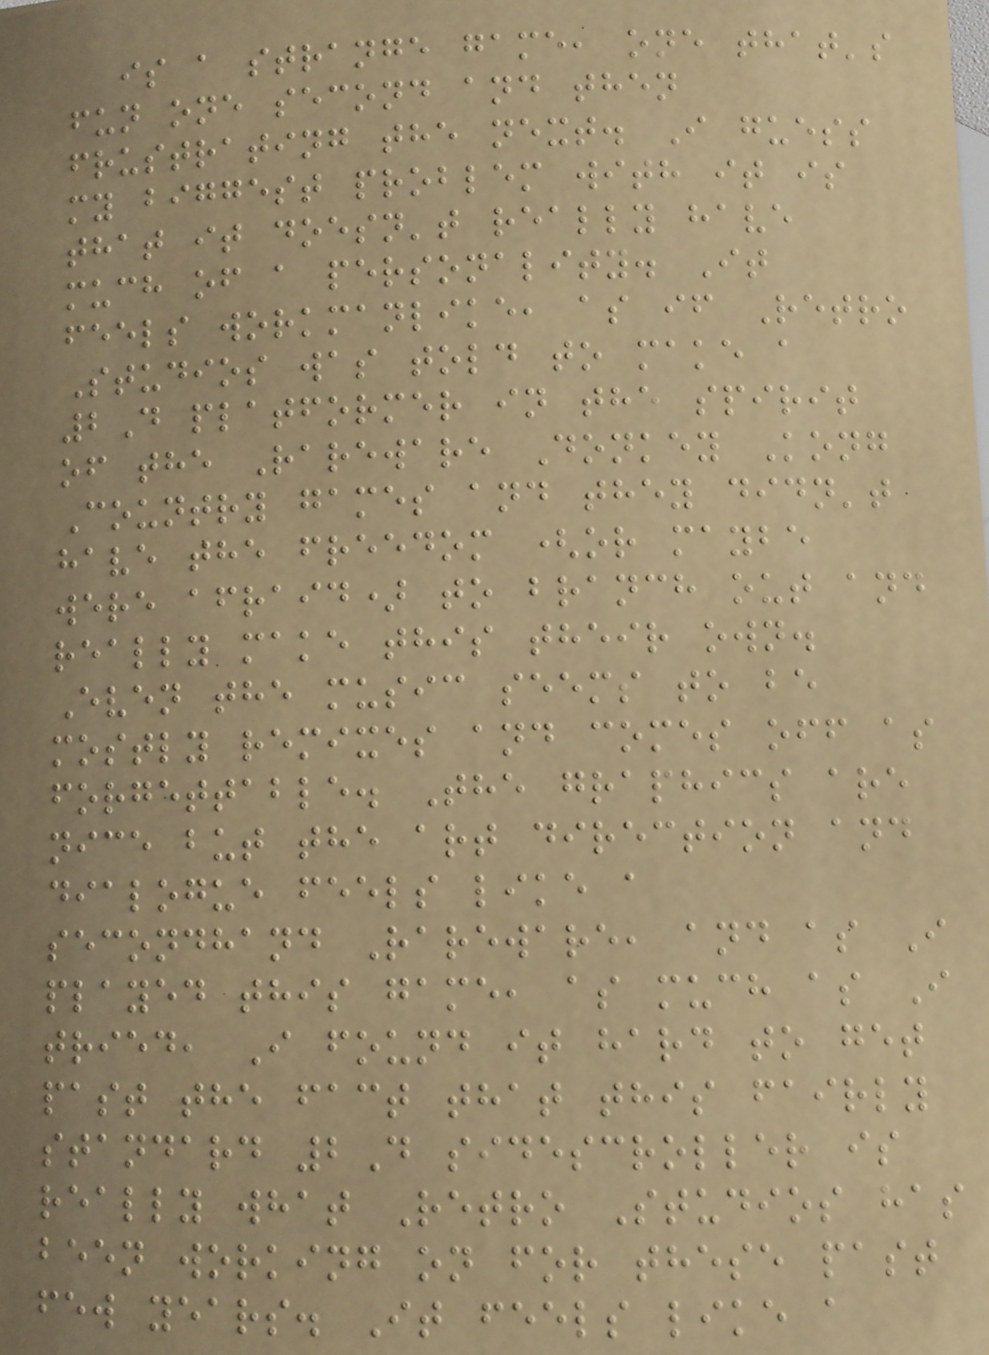is a strange game, one that's
fun one second and then
frustrating the next. I guess
my biggest problem with it is
that it doesn't really have
much of a personality. It
feels workmanlike, as if Retro
Studios was told to make a
2D platformer in the spirit
of the Rareware Donkey Kong
Country games and they didn't
have the freedom (or maybe
were afraid) to branch out and
really make this their own.
Even the music seems to be
mostly remixes and comes off as
forgettable. The graphics are
nice but the art direction and
dialogue feels like a
secondhand Rareware, and as I
played this game, as much as I
tried, I found it hard to get
past the fact that this fairly
standard 2D sidescroller is
really what Retro Studios has
been working on for these past
few years. It feels like a
